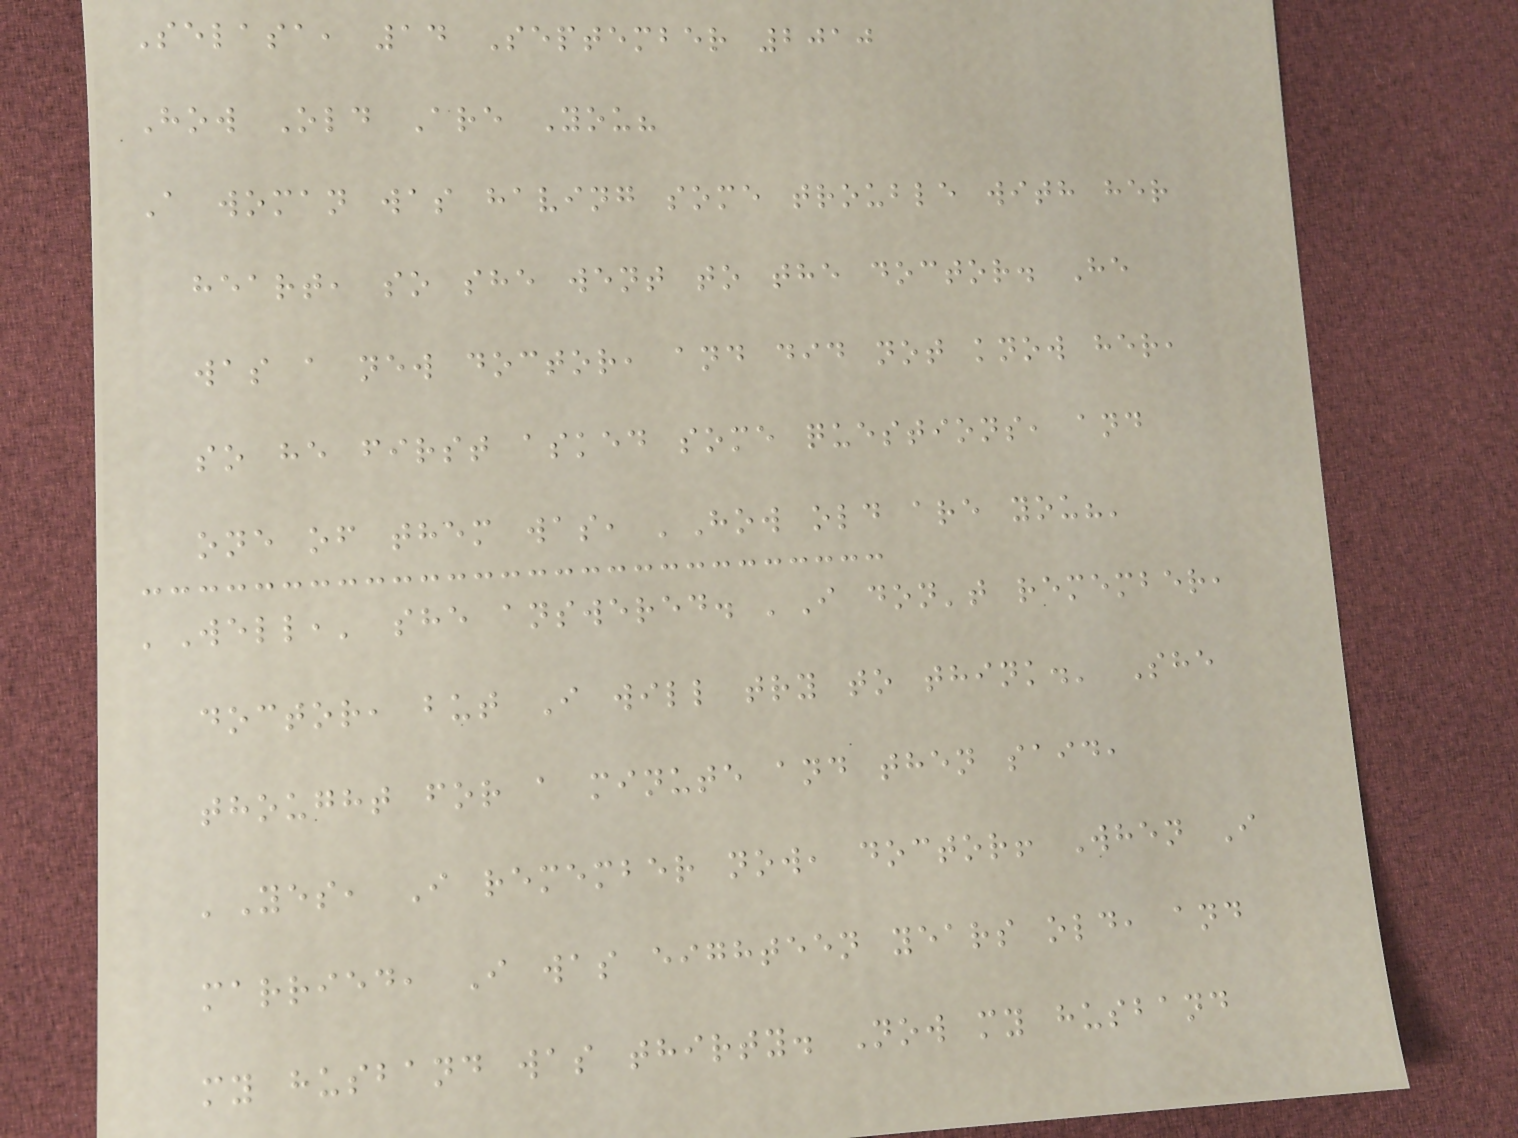Selasa, 14 September 2010
How Old Are You?
A woman was having some trouble with her
heart, so she went to the doctor. He
was a new doctor, and did not know her,
so he first asked some questions, and
one of them was, 'How old are you?'
'Well,' she answered. 'I don't remember,
doctor, but I will try to think.' She
thought for a minute and then said,
'Yes, I remember now, doctor! When I
married, I was eighteen years old, and
my husband was thirty. Now my husband
